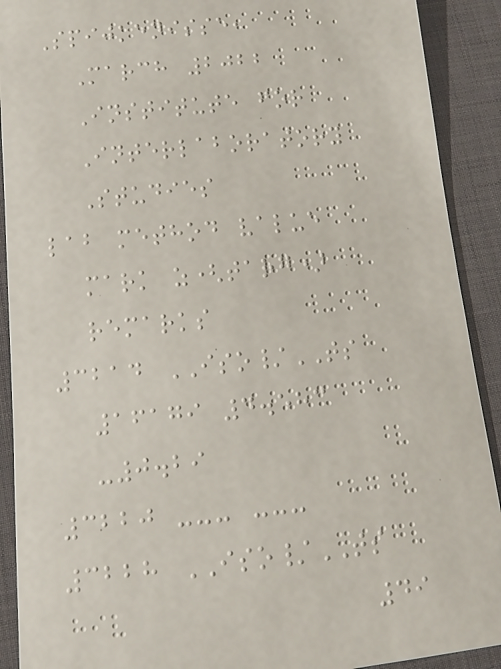Spijkenisse,
March 2022
Institute for
Interlaboratory
Studies
lab method value
mark z(targ)
remarks
3214 ISO/TS
16179 4.583
-0.29
3220 --- ---
3228 ISO/TS
49
